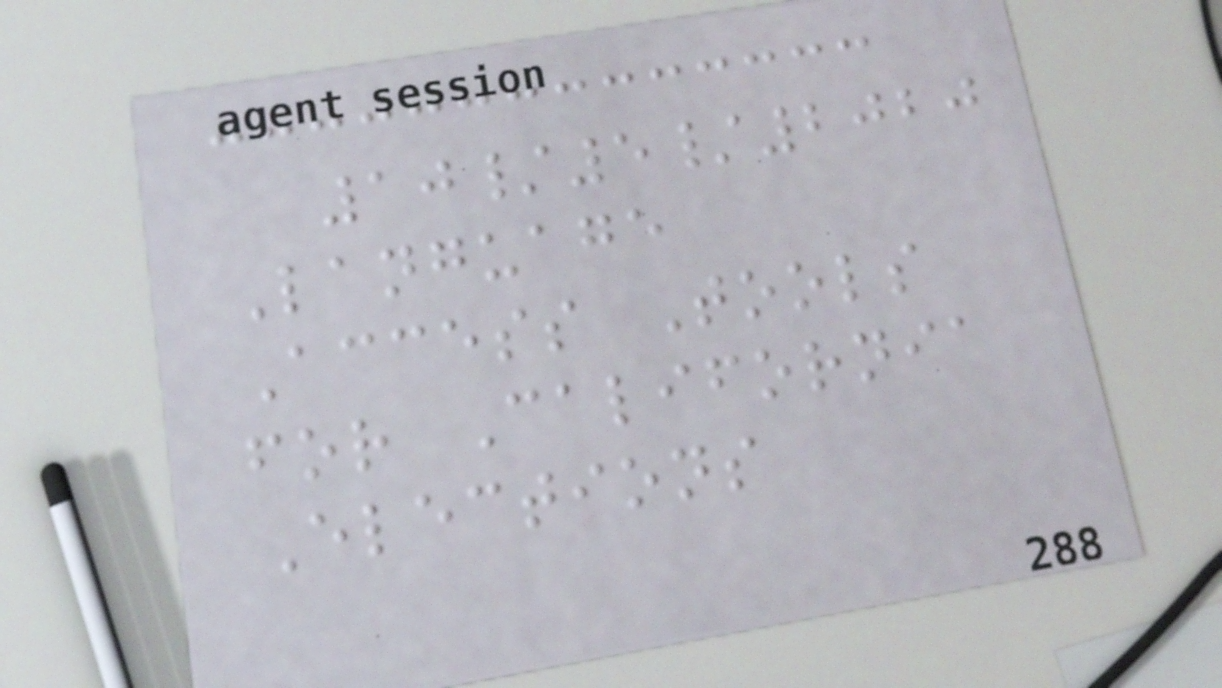10/5/2020
Language
Access Tools
for California
Elections
